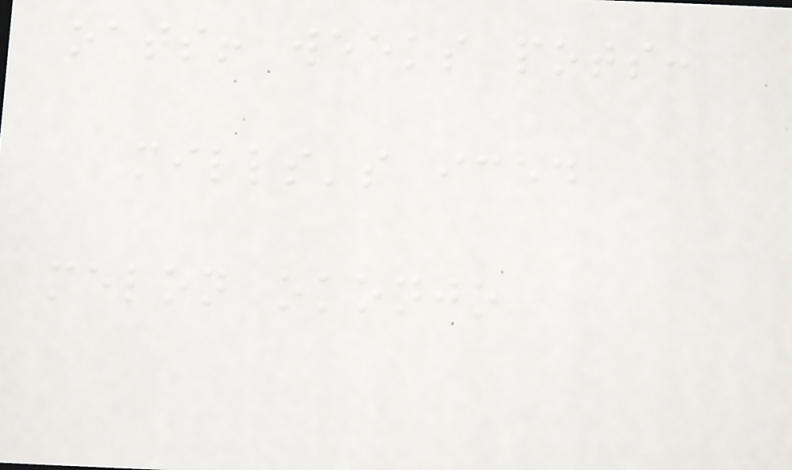oats! weeks pots:
mills's iced
melon okonjo
